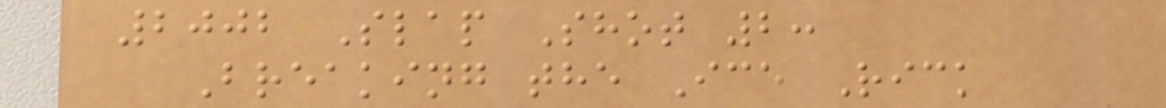2002 Slap Shot 2:
Breaking the Ice Rick
